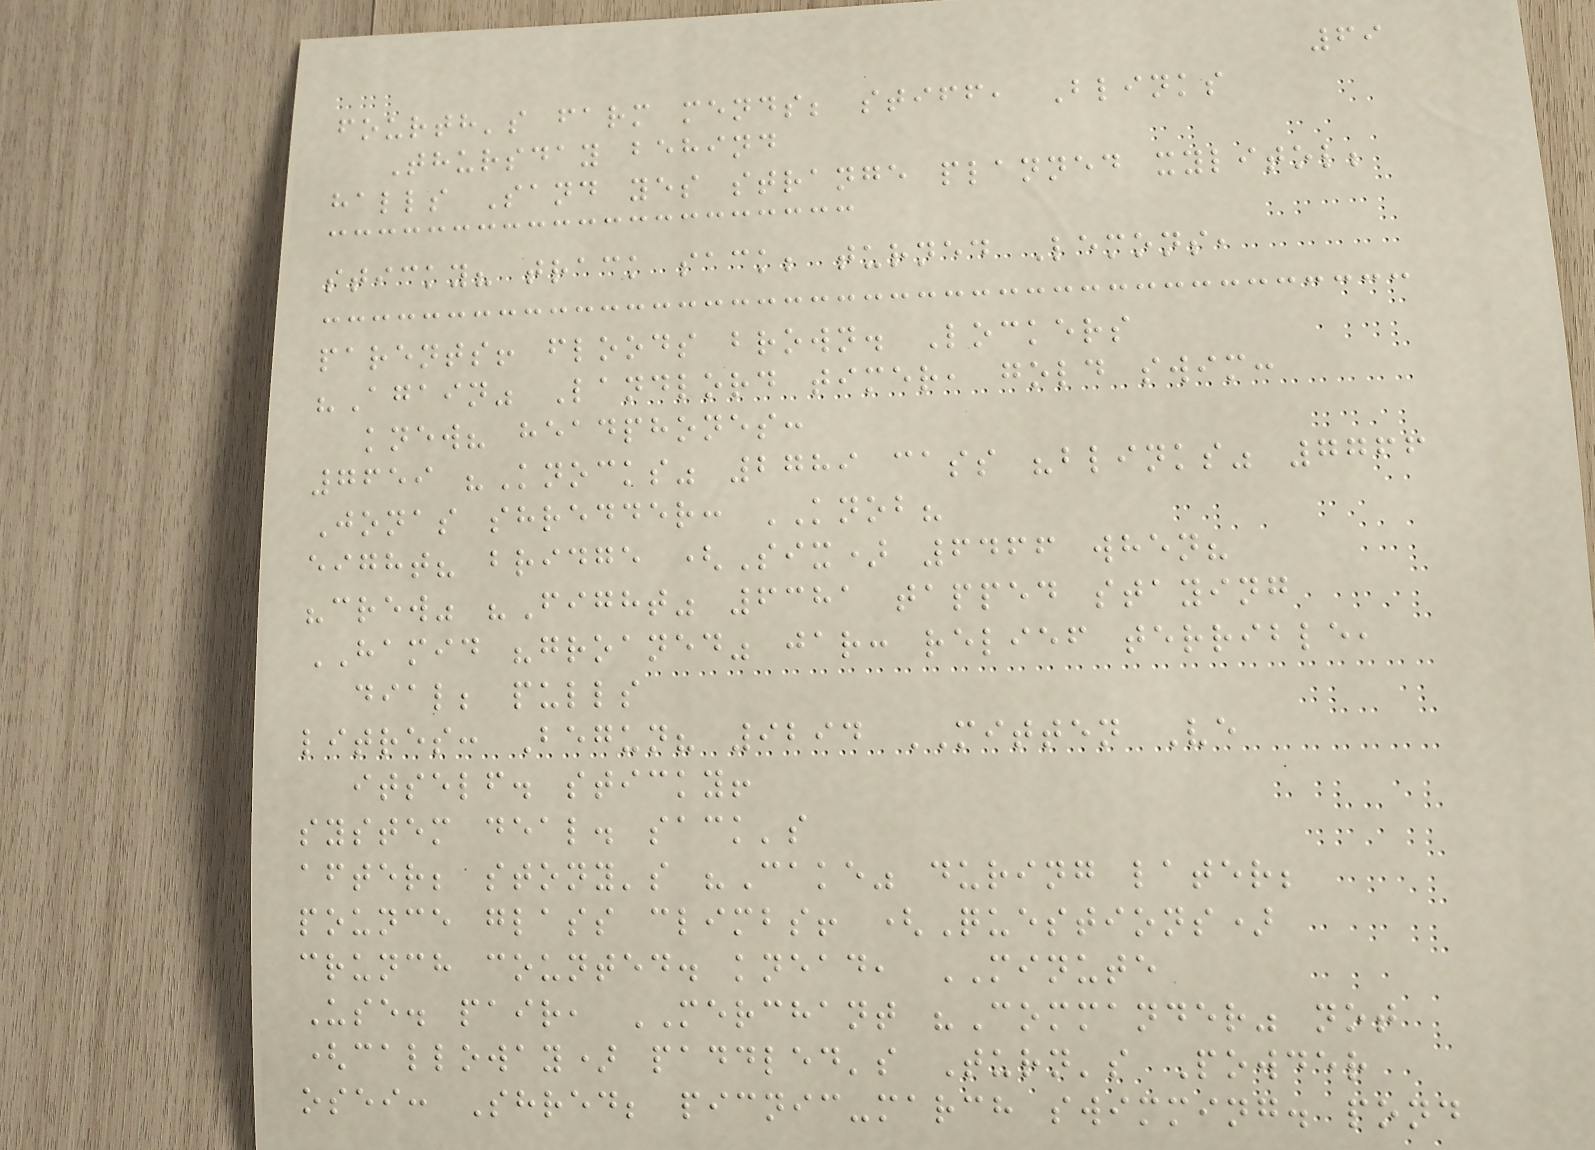69
fourth's farm mends; stiff, Blinks
Thursday behind
halls Sand yes strange planned xylitol;
sticky? track sack; turned Lemons,
parents! floods brown. Lockers
"Again" Landlord timer, gold swim:
knew? headphones:
7659 "Knocks" 2789 cass "blinks" 7766
Jonas shredder: KNOB?
eight? bridge (Six) 6466 when?
"crew" "Fight" 6381 tapped staying
HAMID "groaned" jar: relief terrible,
dial; pulls
litres: Begun? 9294 MITTEN Ve
itself. sticky!
system deal. sack's
after; stony's "Cake" during later;
pounce glass climbs! (Questions)
crunch counted. knead, MINUTE
Use. pair, MERCHANT "Commander" not
(calloway) paddled's Turn's Powder
osei: Shred; picnic-march swimming. pond
